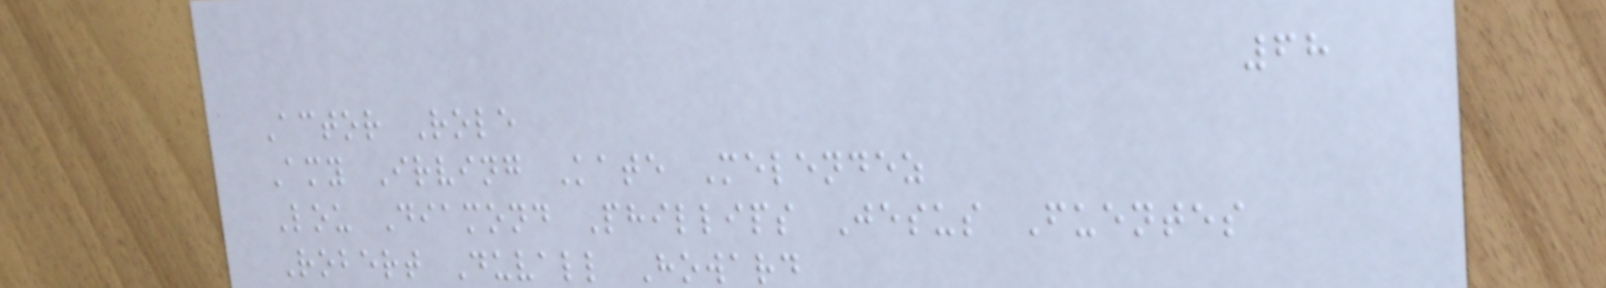68
Actor Role
Amy Irving Kate Melendez
Lou Diamond Phillips Jesus Fuentes
Robert Duvall Howard
